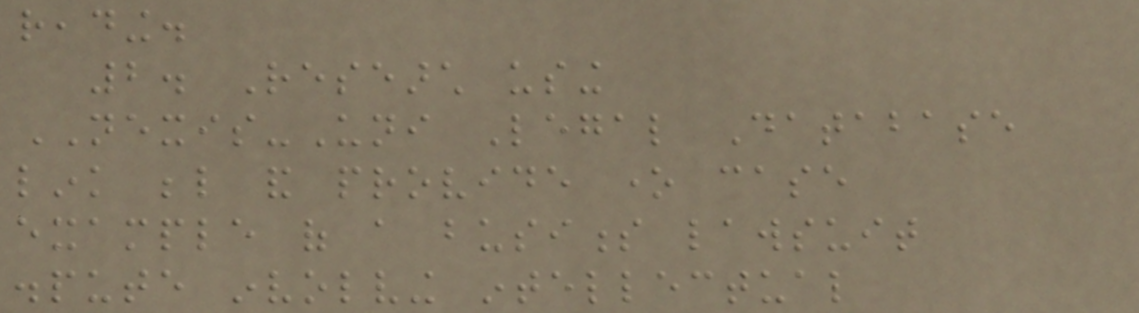reading.
2. Research using
NEXIS-Uni Legal Database
link below and provide one case
example of a business lawsuit
dispute involving intellectual
